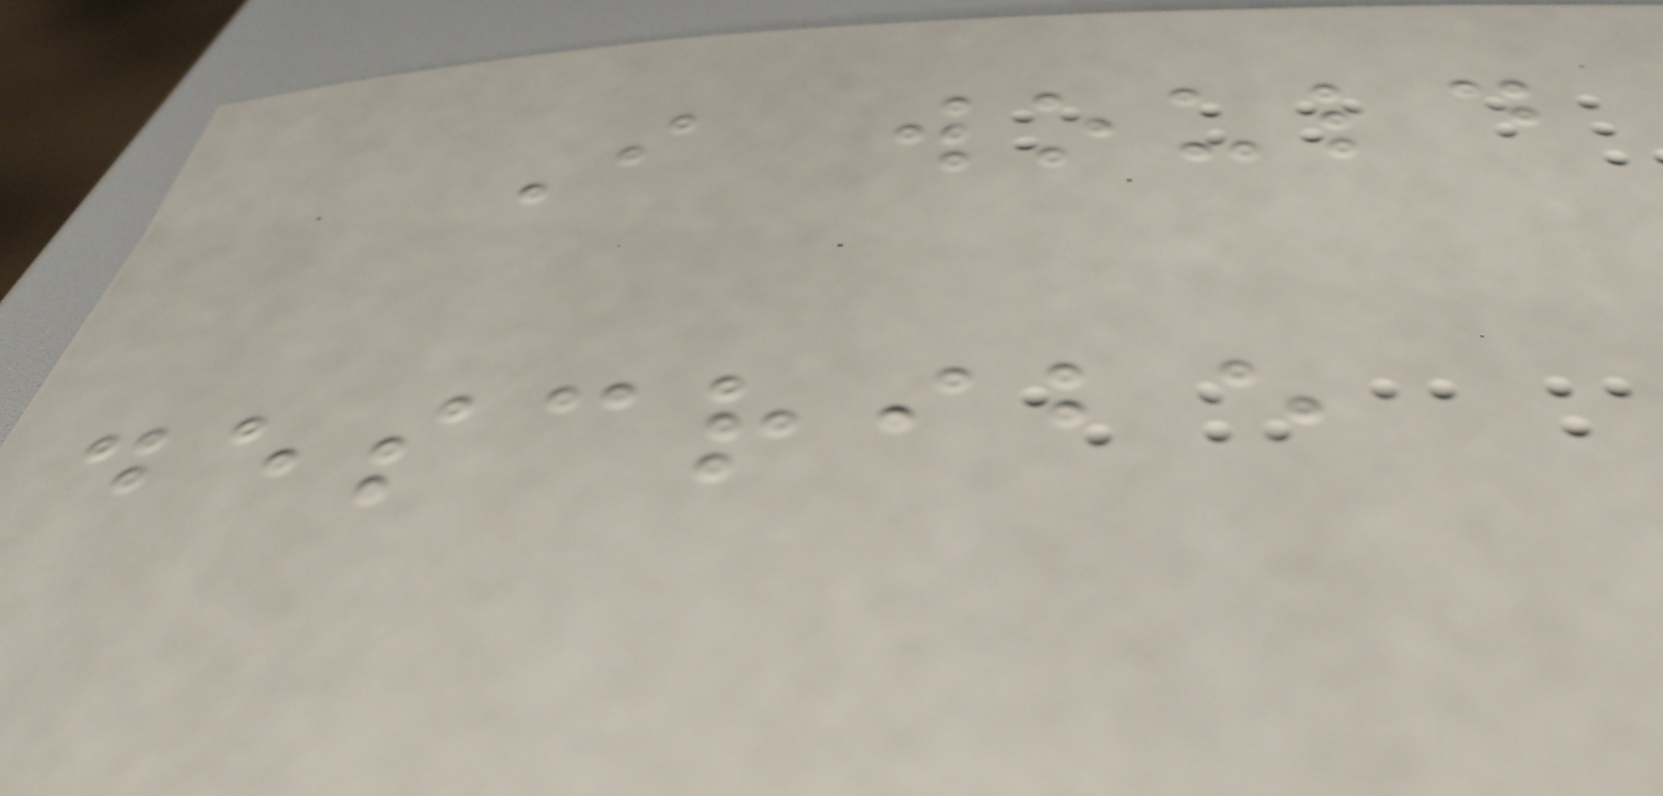I would
describe
